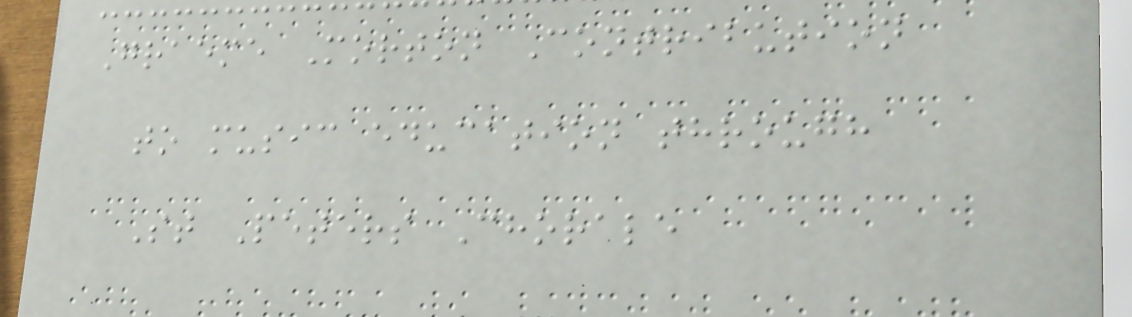Graeme Morton Contribution
to music education through
St Peters Chorale
